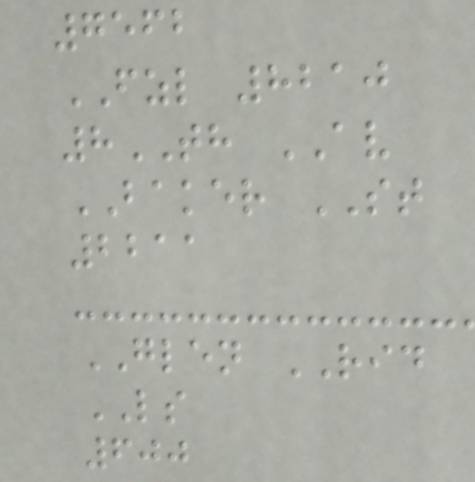7562
FZL 8210
8TH AV
BAKER ST
2211
GLEN RID
LS
600
